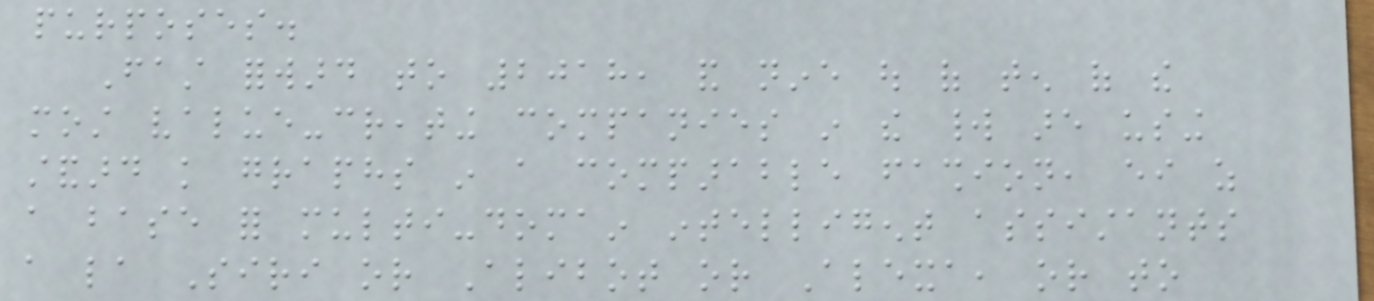purposes.
Fast forward to 2018, and nine out of ten of the
most value-creating companies in the world are using
standard knowledge graphs in a comparable fashion, either as
a base for multi-domain intelligent assistants
a la Siri or Alibot or Alexa, or to
